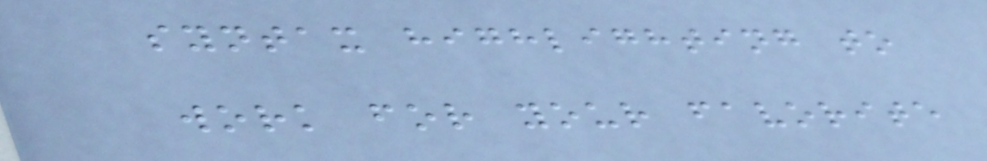syntax highlighting to
work for your favorite
